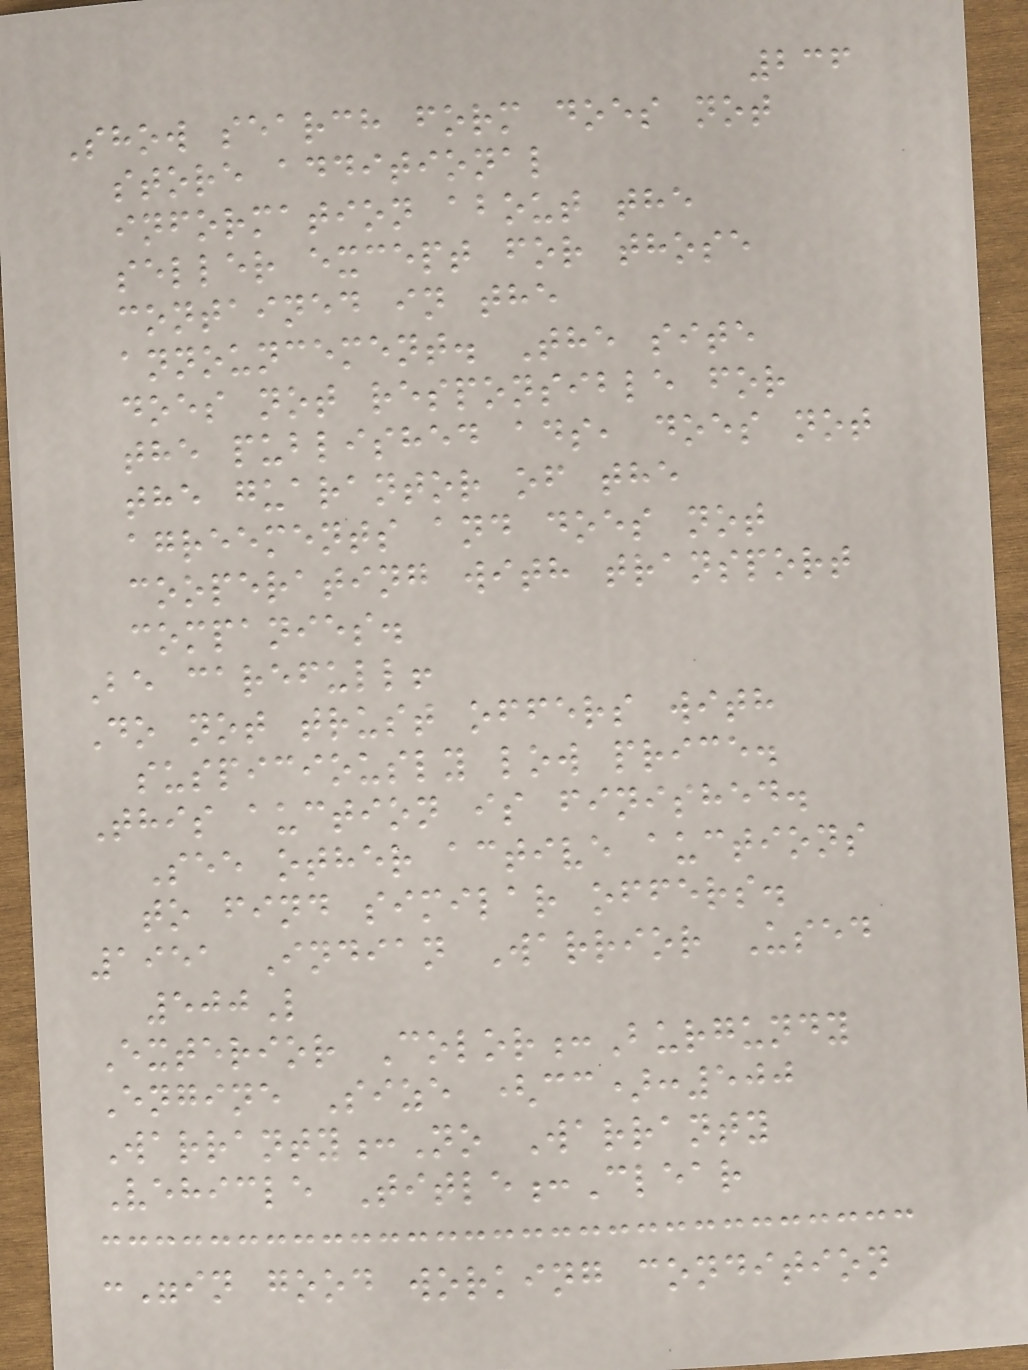236
Show search form does not
store additional
information about the
seller except for those
contained in the
announcement. The site
does not responsible for
the published ads, does not
the guarantor of the
agreements and does not
cooperating with transport
companies.
Be carefull!
Do not trust offers with
suspiciously low price.
This auction is finished.
See other active auctions
to find similar offers.
1951 Indian Warrior Used
500L
Exterior Color:Burgundy
Engine Size (cc):500
Warranty:No Warranty
Vehicle Title:Clear
:"in good working condition
